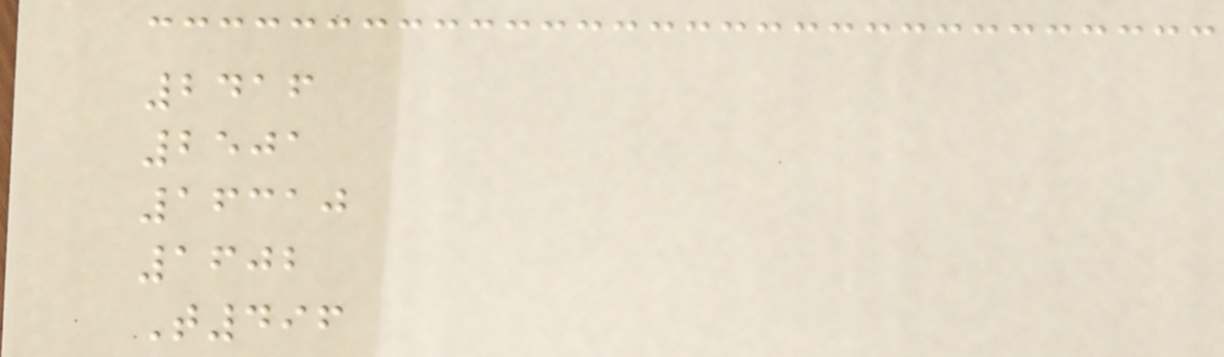2416
2501
16310
1602
T496
